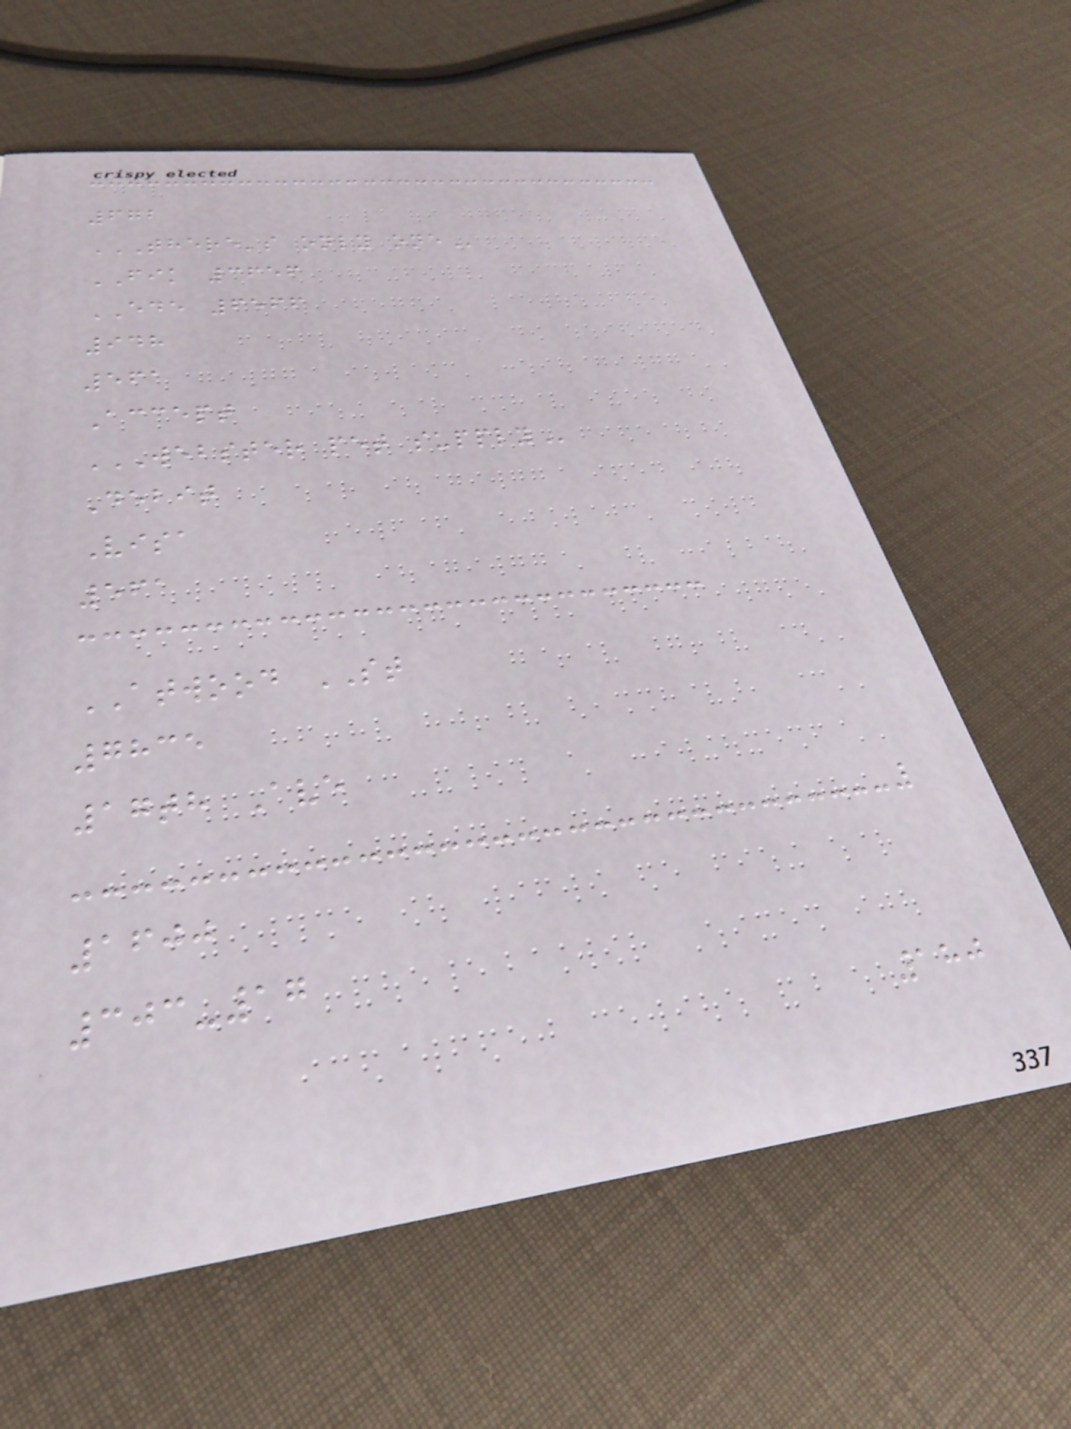672
THERE'S ONLY ONE
FIK 3656
EDE 6566
948
561
Accept
WEBSTER PET SUPPLY
Debit
Visa
561
ATWOOD ST
7835
17th Ave
1600
303-17
180
